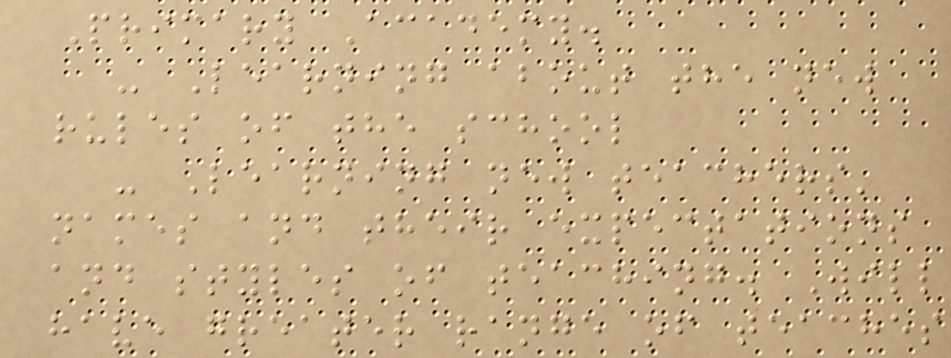Primary Academy.
- Learning about the new
rules of the school
- Learning new teachers'
names and their expectations
and styles of teaching. Will
have greater range of teaches
